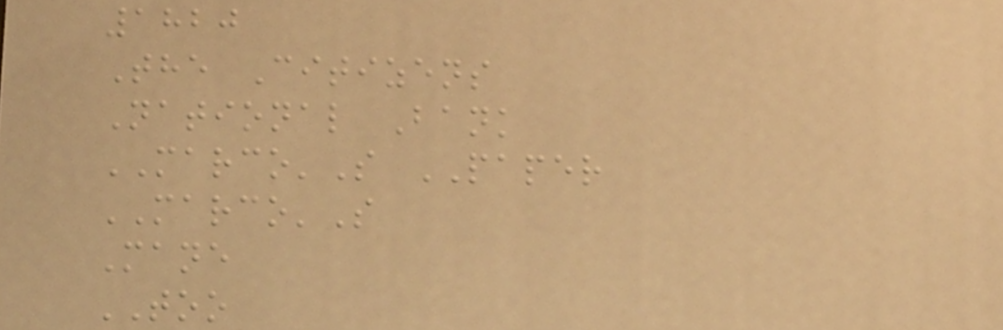1820
The Citizens
National Bank
MARCO'S PAPER
MARCO'S
Mane
TOO
